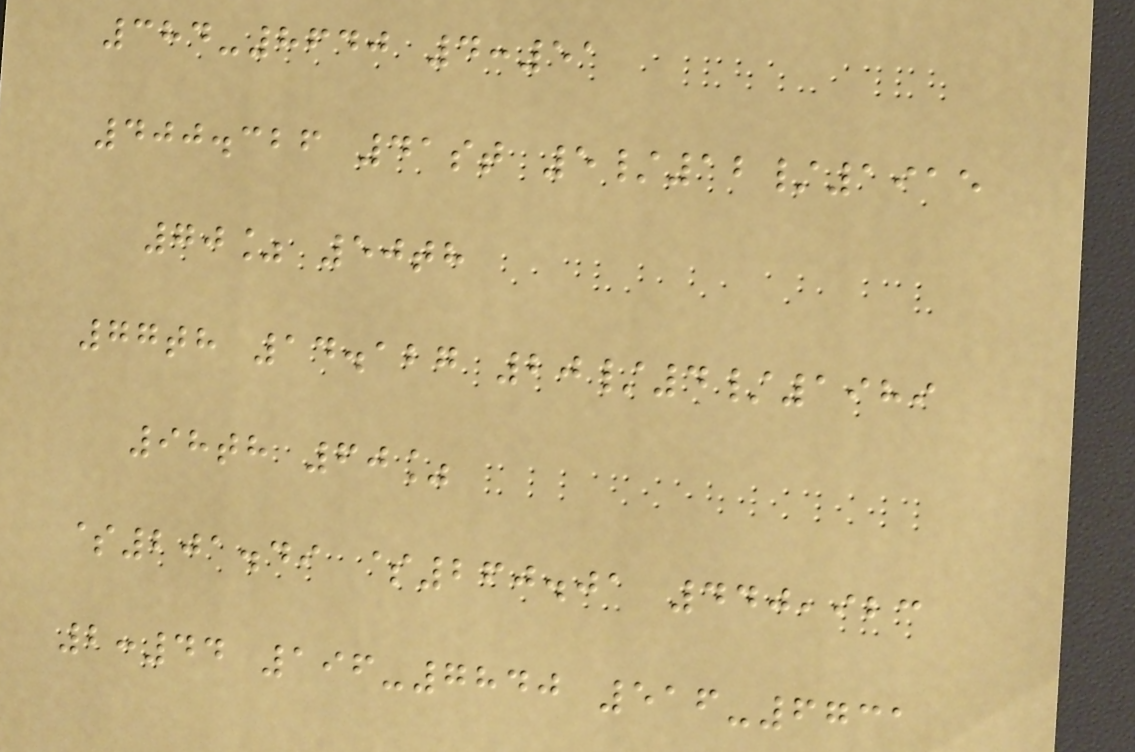384-8640 4:51
400.326 41st 5/12/1915
70% 50th
77th 14.127 20/4/1989
98th 60%
$201.49 $260.01 440,923
2:44 196-7840 516-6731
